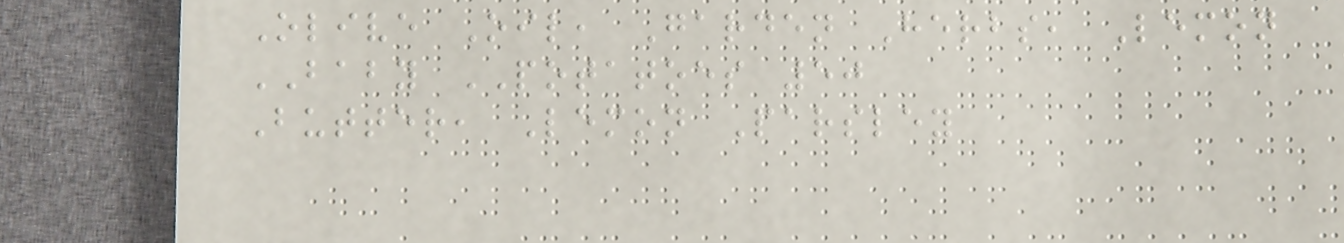Olive Oil, Garden Herbs, Lemon
BABY POTATOES 50
Butter, Lemon Parsley
